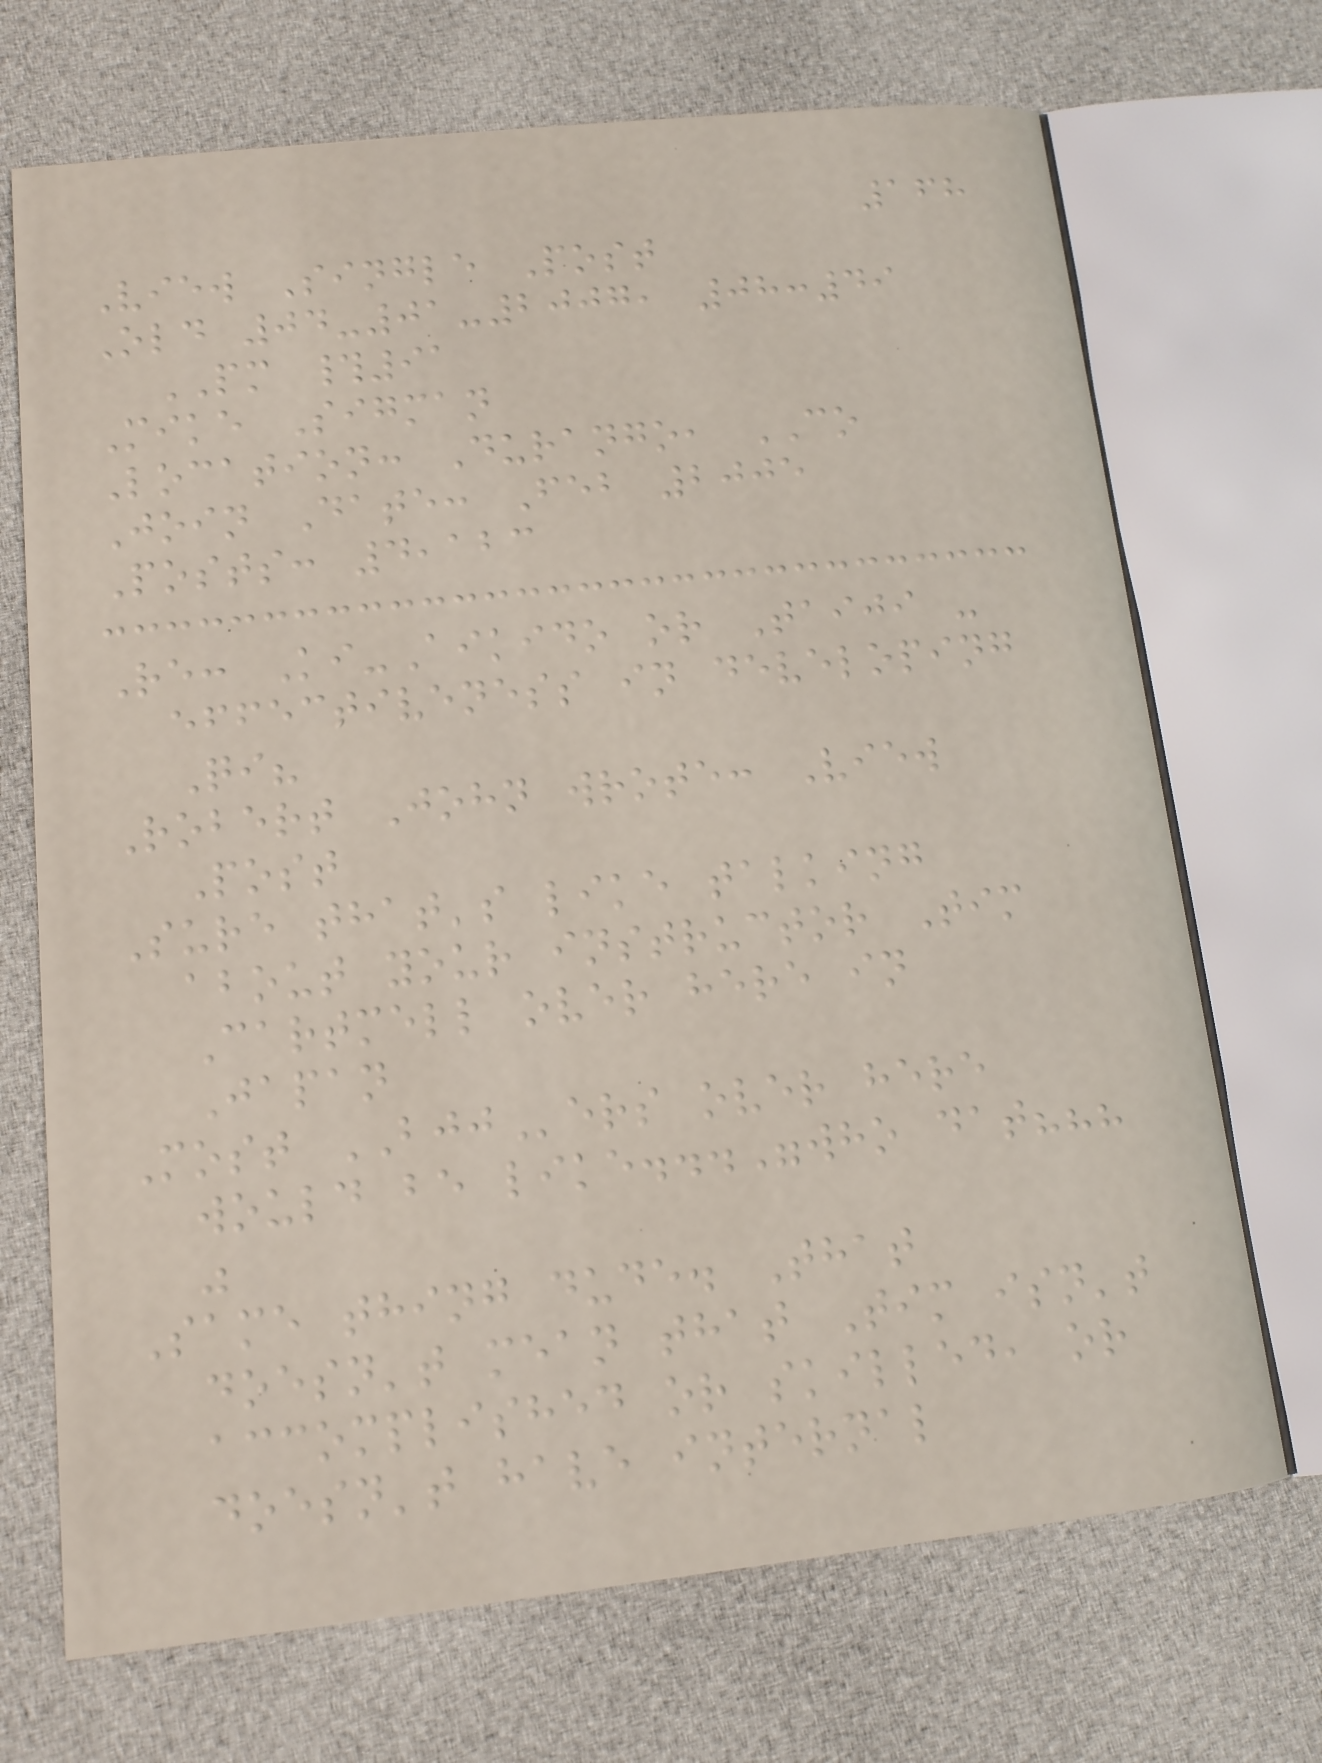168
View Single Post
Old 04-01-2007, 08:49
PM #91
Mike Sigman
Location: Durango, CO
Join Date: Feb 2005
Posts: 4,123
Re: Ki-Aikido or Taiji -
effectiveness in developing
Qi?
Robert John wrote: View
Post
Sure that's like talking
about your instructor Tim
Cartmell over here in
Japan
Most BJJers over here
would be like..."who dat???
"
Same thing dude. That
doesn't mean that Tim isn't
accomplished or skilled, or
doesn't have internal
